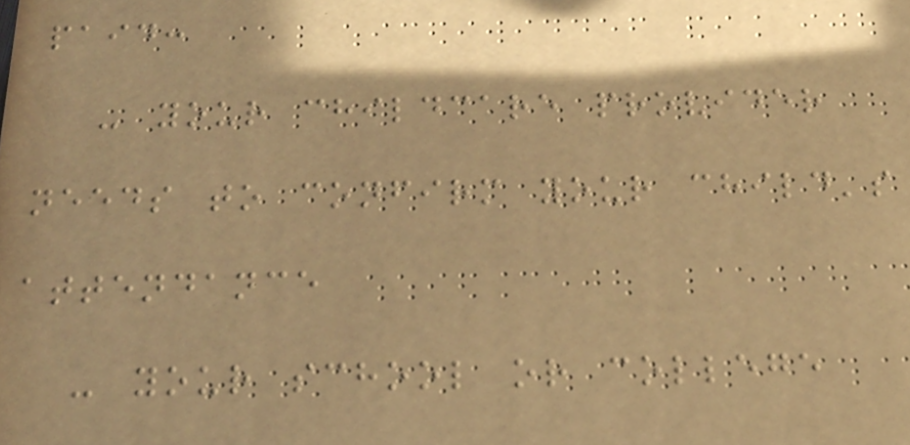paid:
- your childcare provider
needs to confirm your child's
attendance
- your school or college
